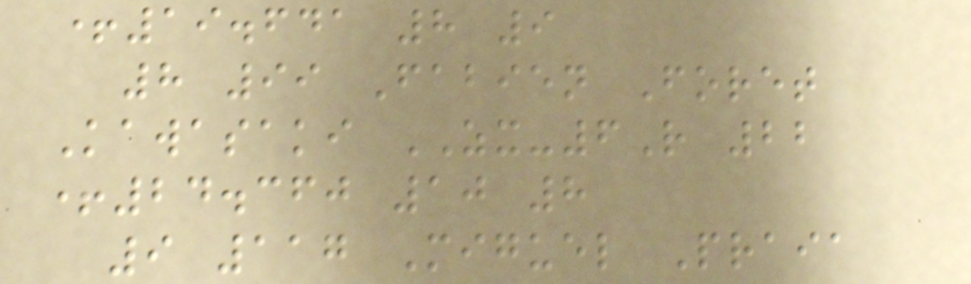+19.641 8 9
8 99 Fabien Foret
Kawasaki ZX-6R 22
+24.360 10 8
9 117 Miguel Praia
